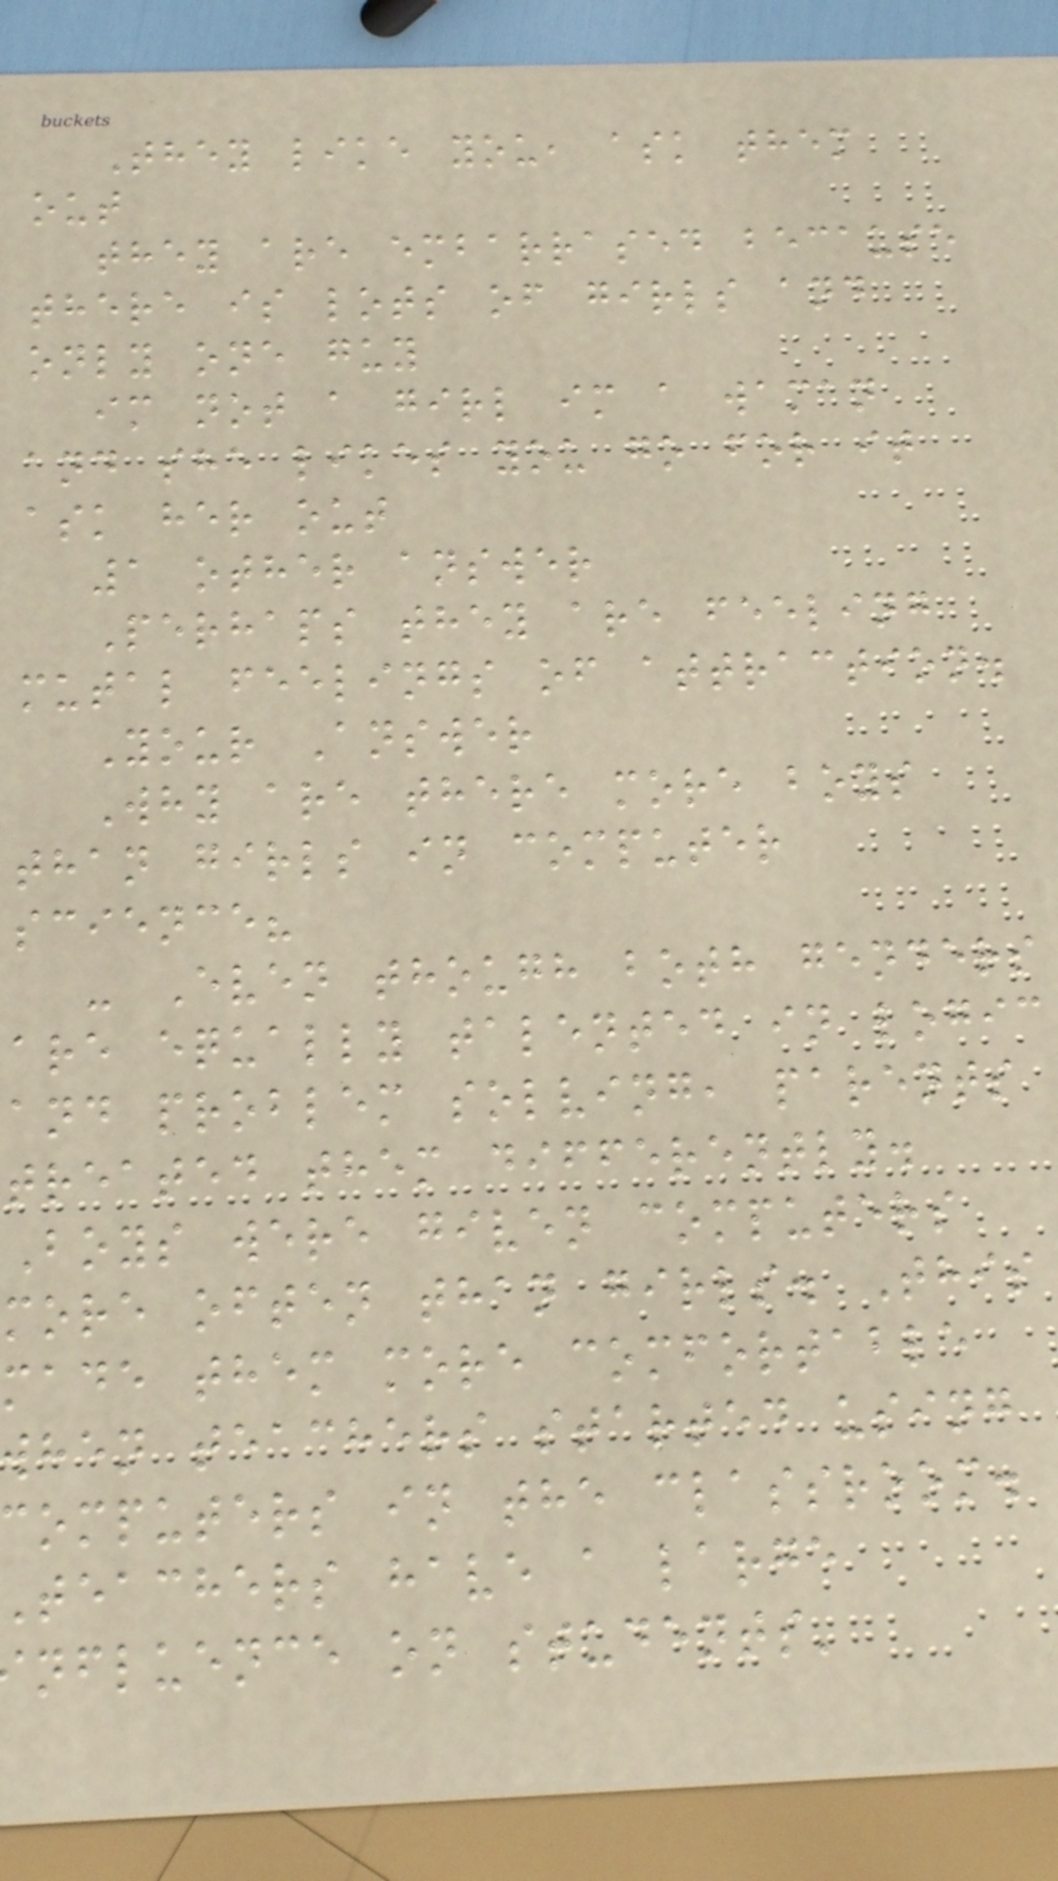They like you, ask them
out
they are embarrased because
there is lots of girls and
only one guy
im not a girl im a waman
and she likes you go for it
ask her out
1 other answer
Perhaps they are feeling
mutal feelings of attraction.
Your Answer
Why are there more boys
than girls in computer
science?
- Even though both genders
are equally talented in logic
and problem solving, parents
treated them differently.
Boys were given computers
more often than girls. This
made them more comfortable
when teachers started using
omputers in the classroom.
teachers have a large
nfluence on students'
